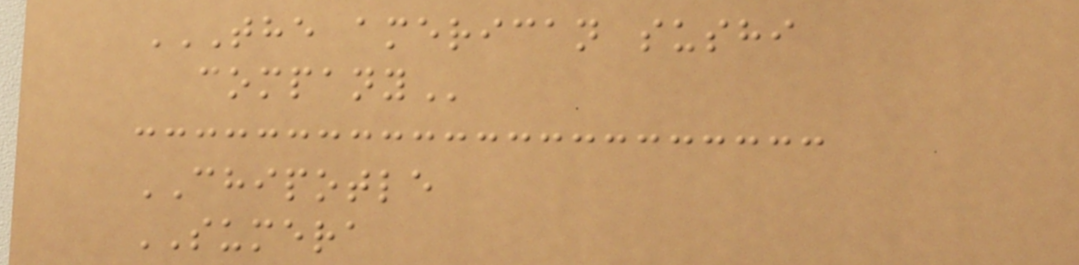THE AMERICAN SUSHI
COMPANY
CHIPOTLE
SUMERA
